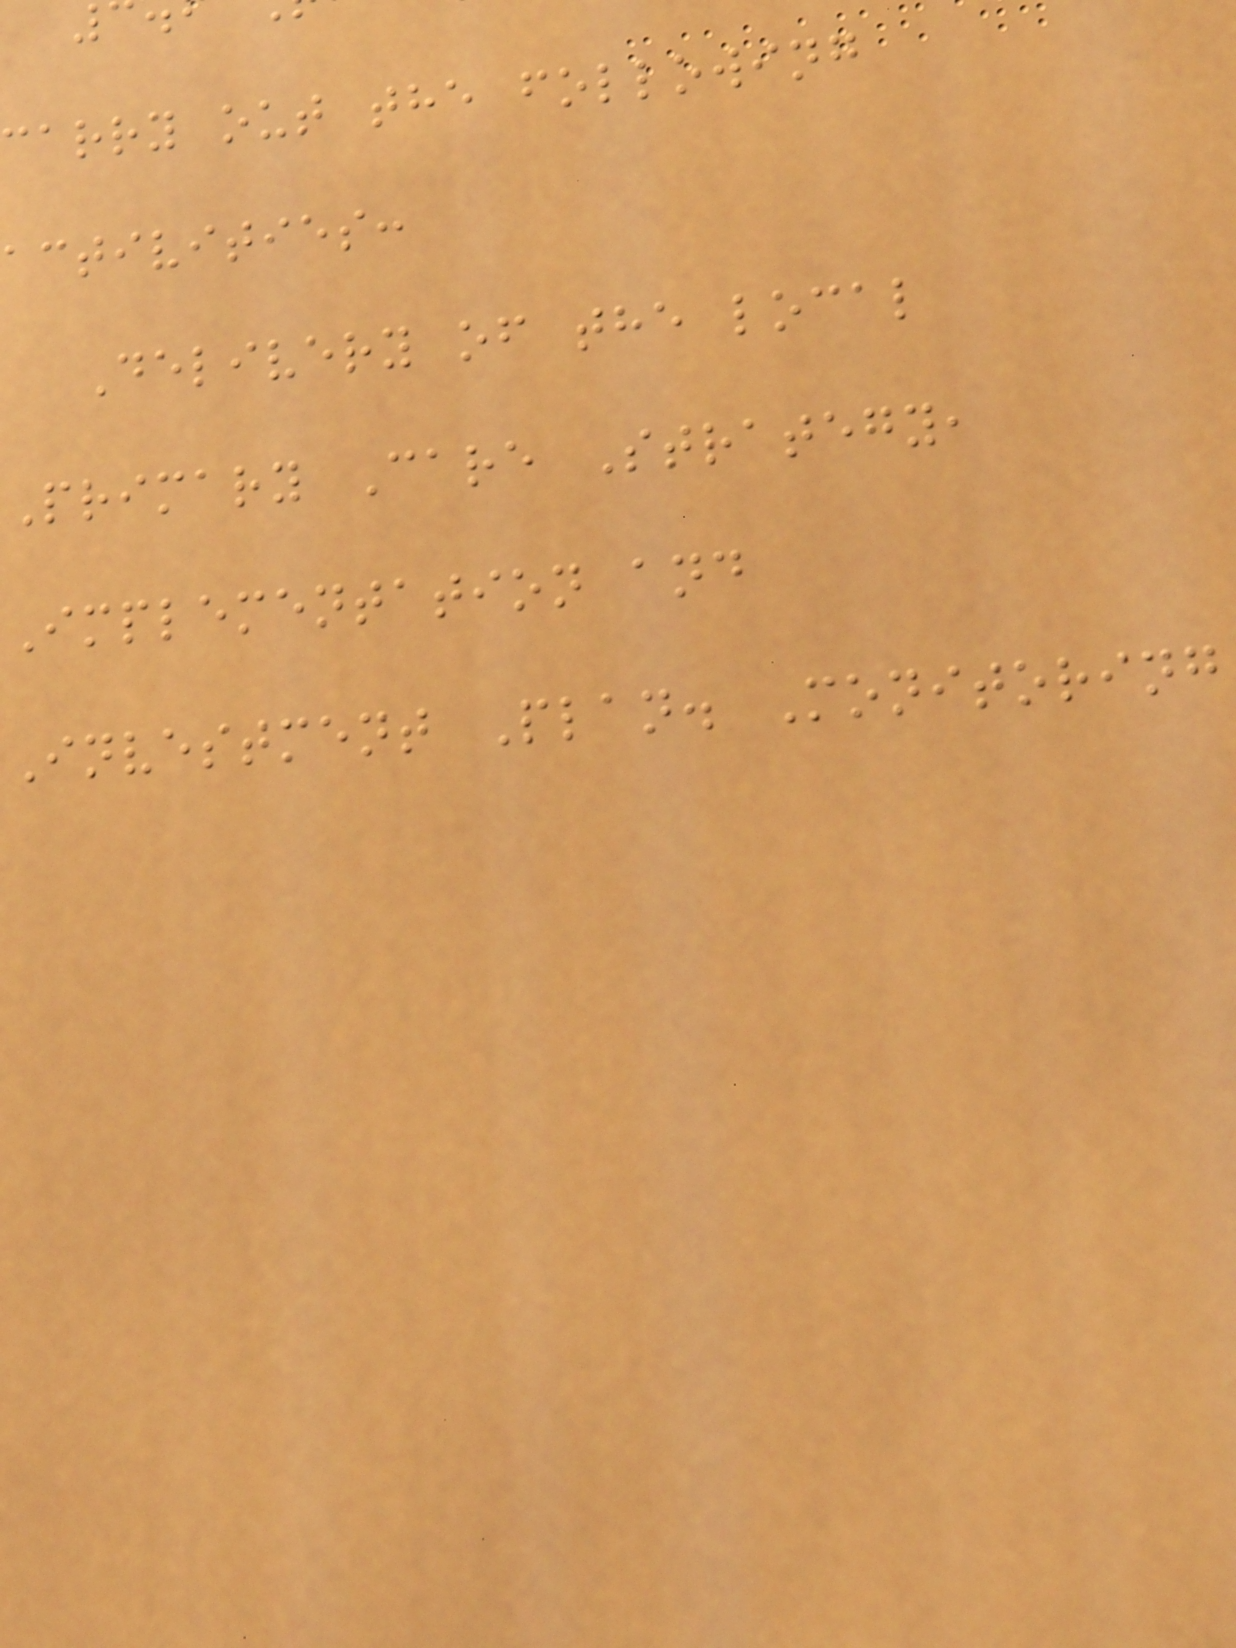carry out the following
activities:
Delivery of the local
Primary Care Strategy,
Implementation and
Investment Plan. Monitoring
